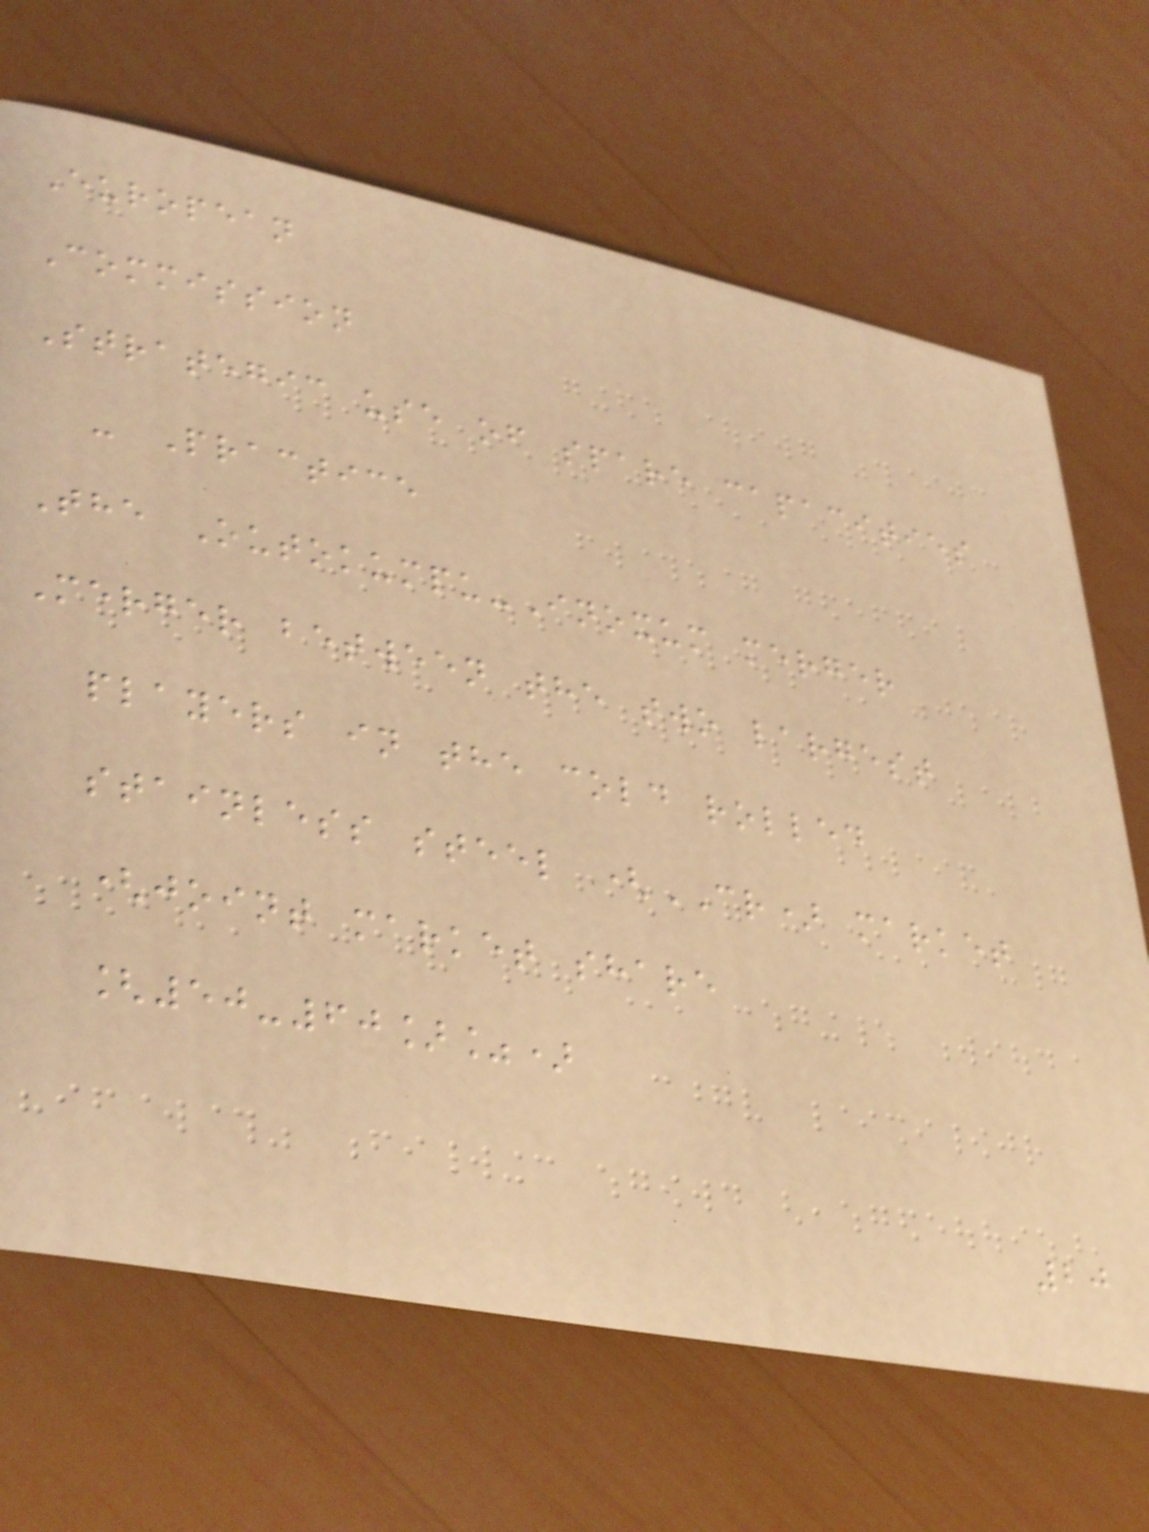European
Commission
Strategic use of spare capacities
- Practice
The Outokumpu-Inoxum merger
Merger between the two largest
players in the cold rolled
stainless steel (CR) market
(joint market share
[50-60]%)
20
